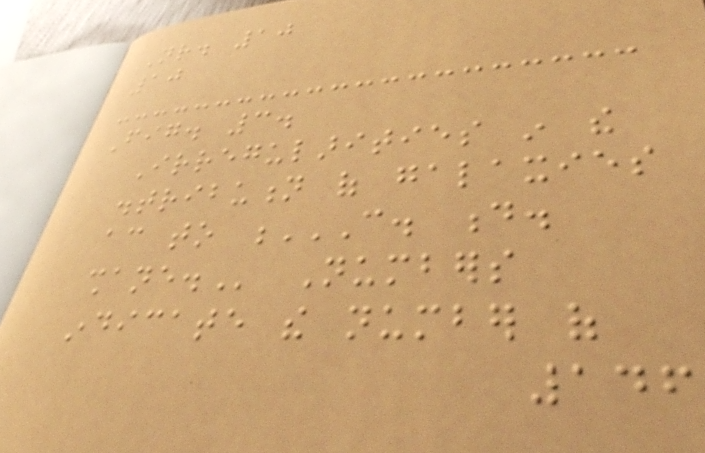Nr. 10
10
Fig. 3.
Irregularities in the
distribution of galaxies
according to C. D.
SHANE. Numbers
indicate the number of
146
